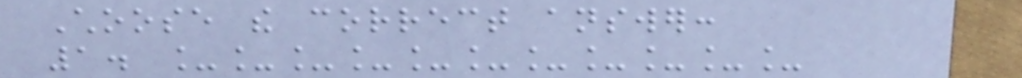Choose the correct answer:
1. ___________
